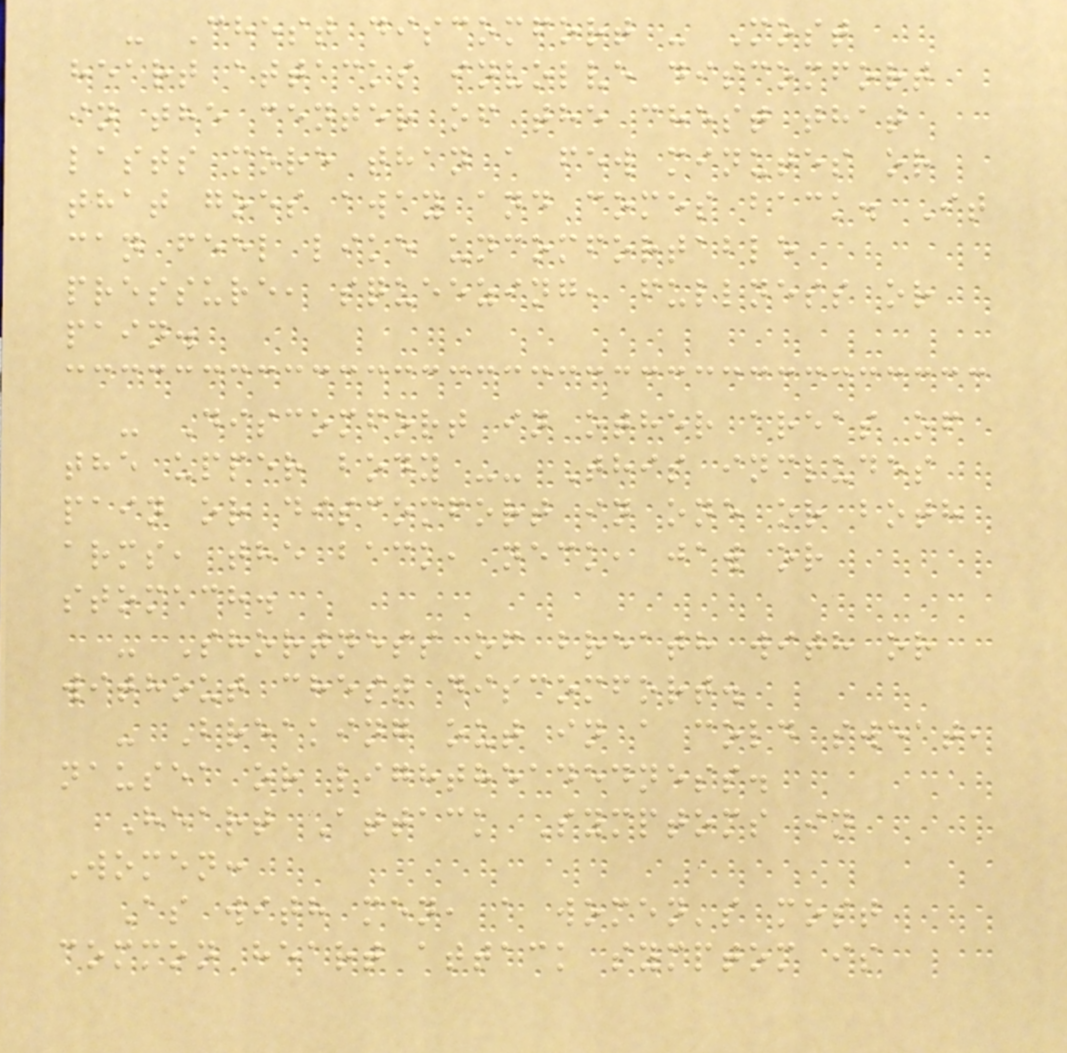- Chest discomfort - Most
heart attacks involve discomfort
in the center of the chest that
lasts more than a few minutes or
that goes away and comes back. It
can feel like uncomfortable
pressure, squeezing, fullness or
pain.
- Discomfort in other areas of
the upper body -- This includes
pain or discomfort in one or both
arms, the back, neck, jaw or
stomach.
- Shortness of breath with or
without chest discomfort.
- Breaking out in a cold sweat,
nausea or lightheadedness.
Heart Attack Symptoms in
Women:
As with men, a women's most
common heart attack symptom is
